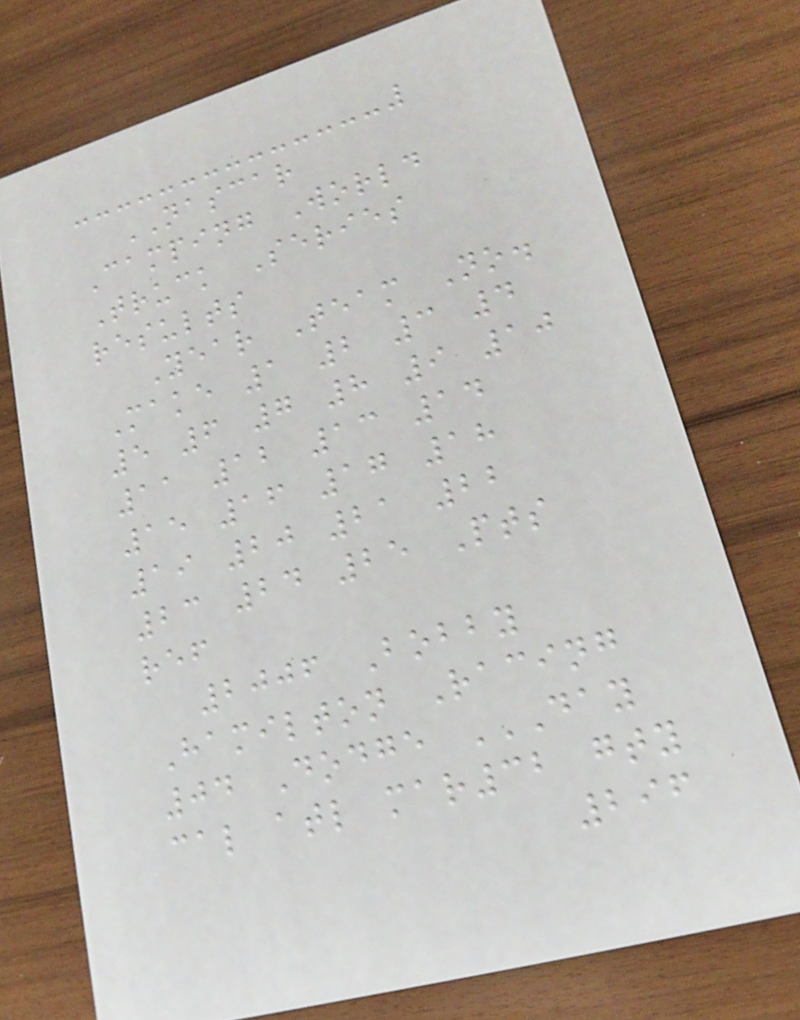NASCAR
Camping World
Truck Series
results
Year Team No.
Make 1 2 3 4
5 6 7 8 9 10
11 12 13 14
15 16 17 18
19 20 21 22
23 24 25 Pts
ref
2006 Bobby
Hamilton Racing
04 Dodge DAY
CAL ATL MAR32 GTY
296
